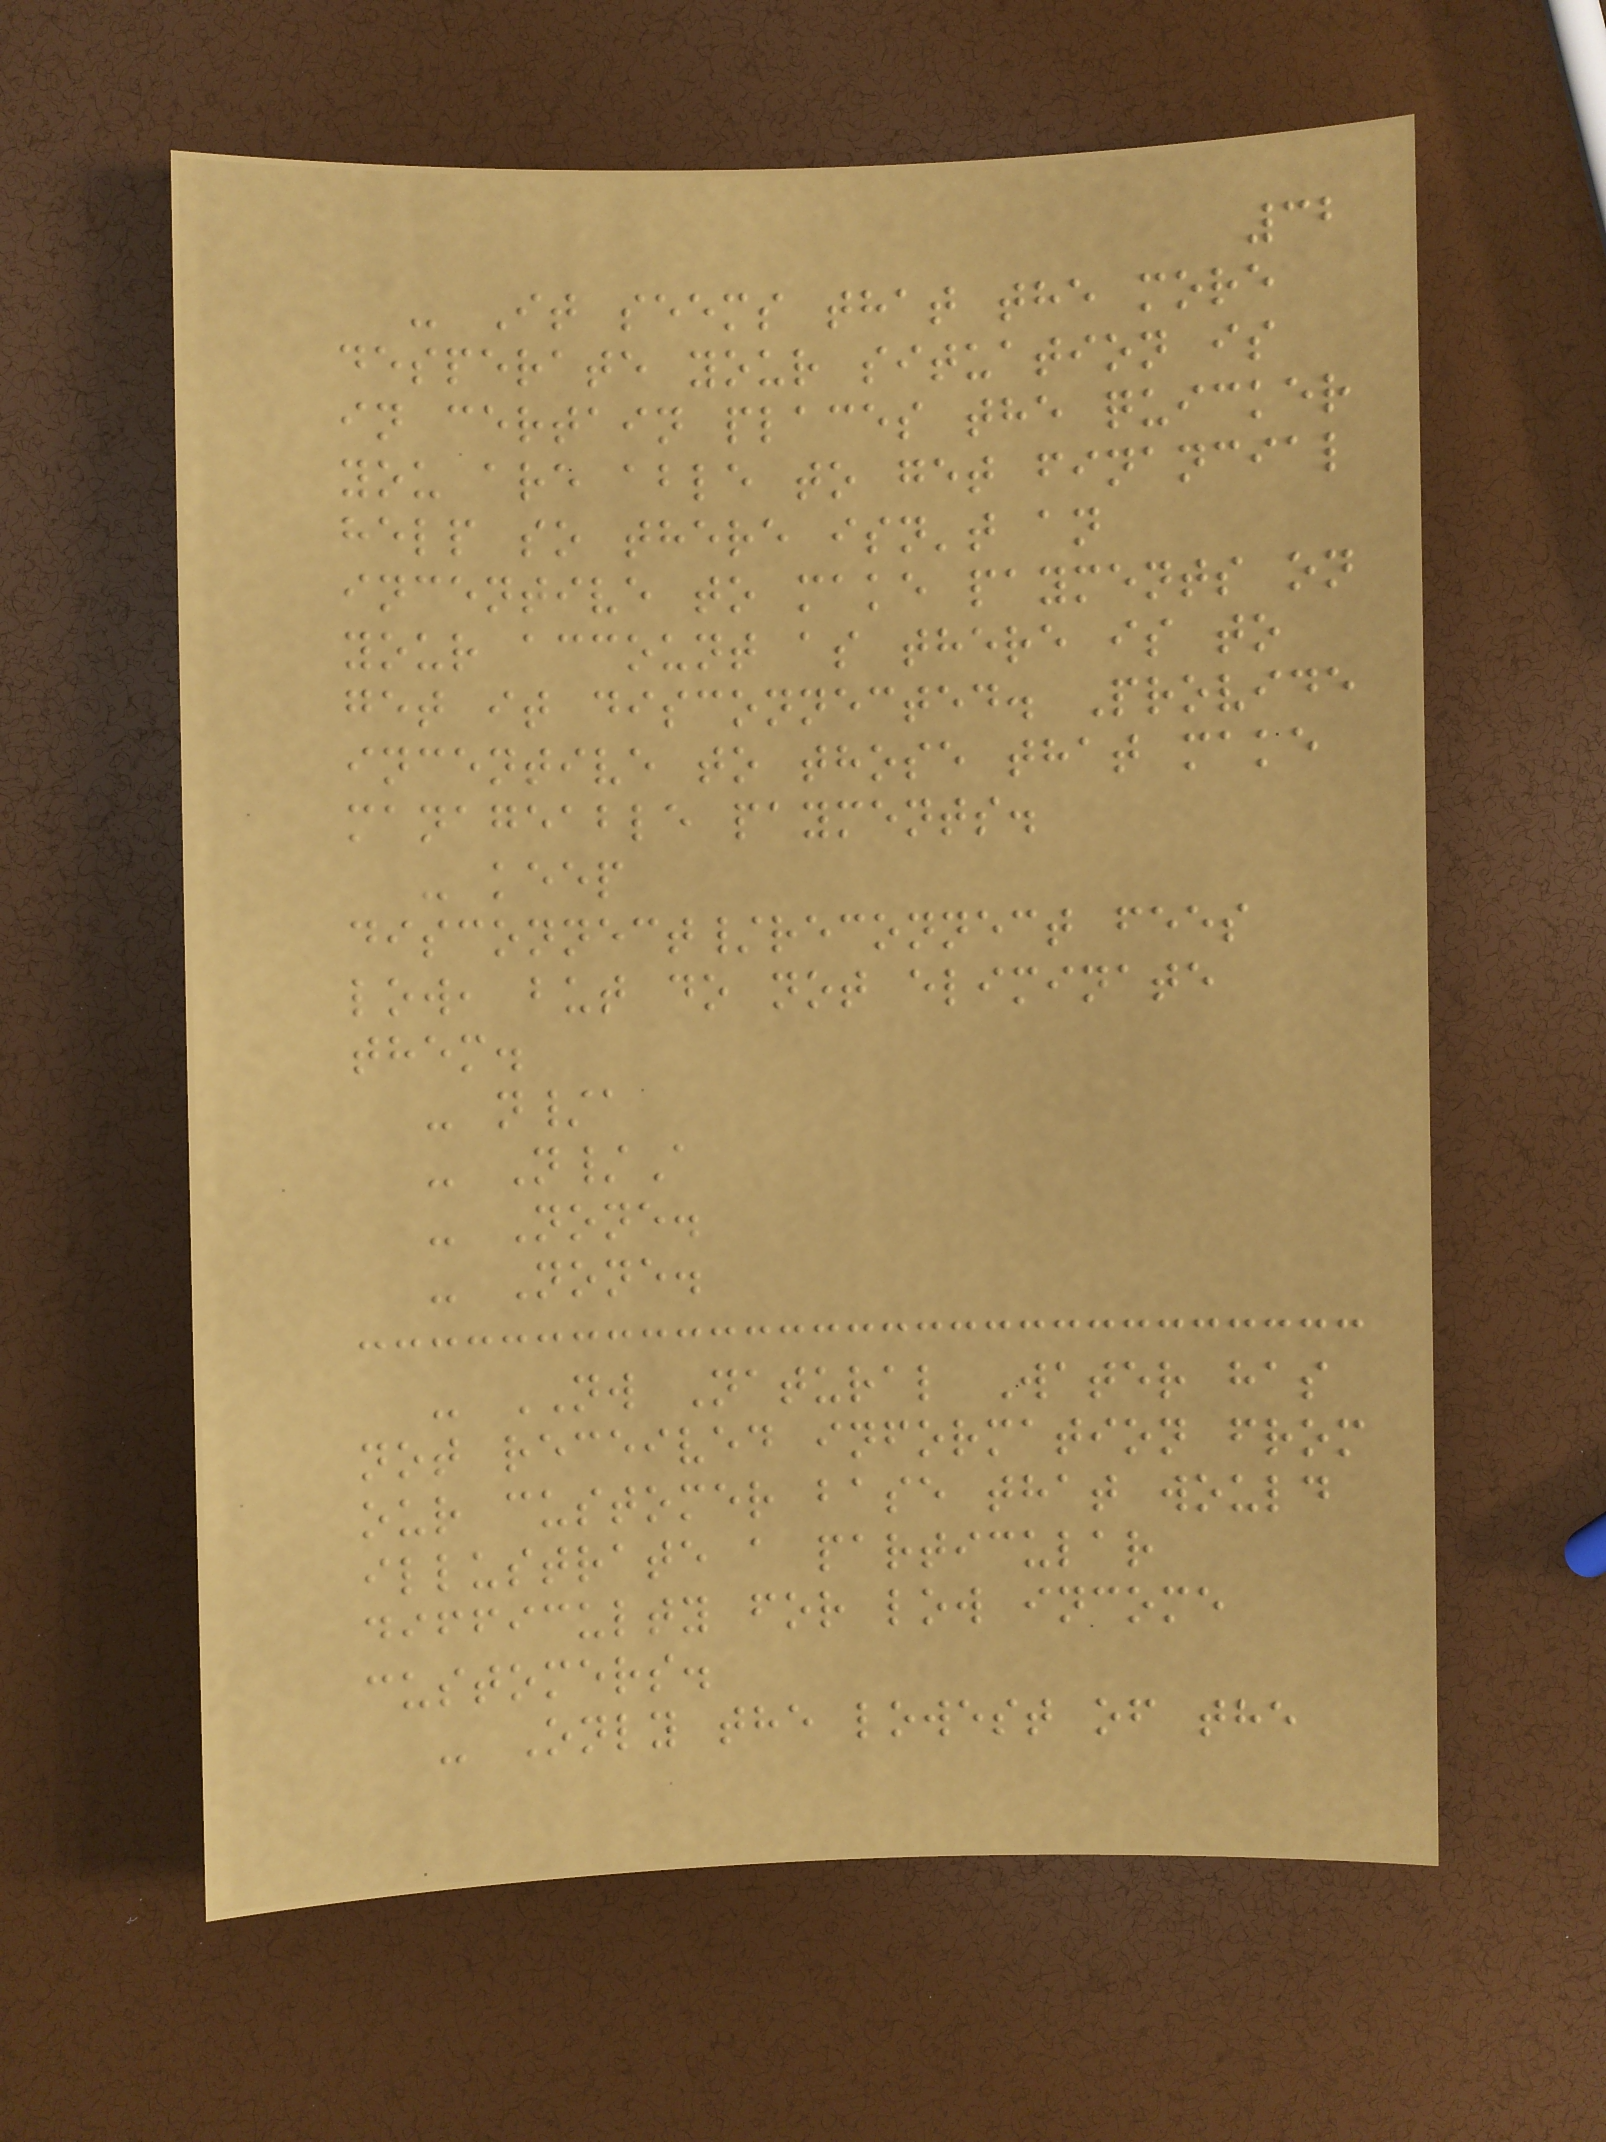32
- It seems that the more
desperate your situation is
in certain places the quicker
you are able to get financial
help so there isn't an
incentive to make payments on
your account as there is to
get it disconnected. Provide
incentive to those that make
manageable payments.
- keep
disconnect/reconnect fees
low, but do not eliminate
them.
- n/a
- N/A
- None.
- None.
- NW Natural Water has
not received information from
our customer base that would
illustrate a particular
difficulty for low income
customers.
- Only the lowest of the
